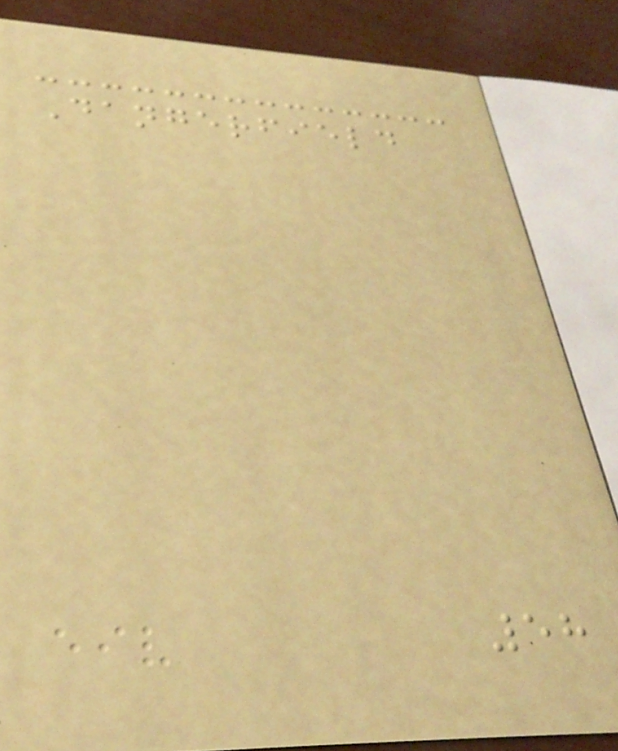Dangerfield
58
